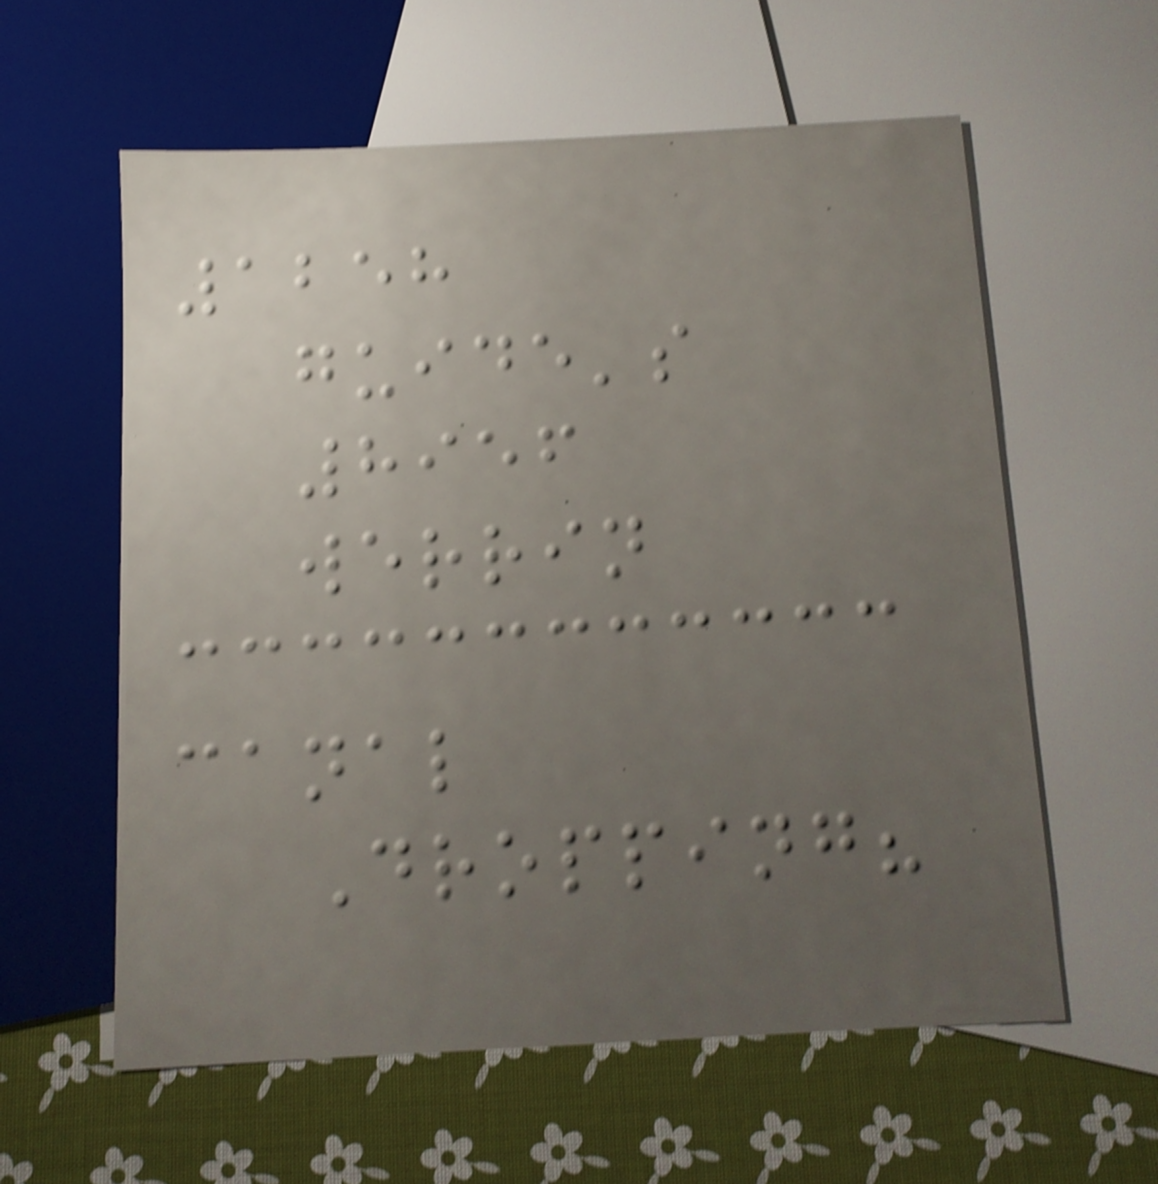1258
guide's
8956
werrin
canal
Dropping?
